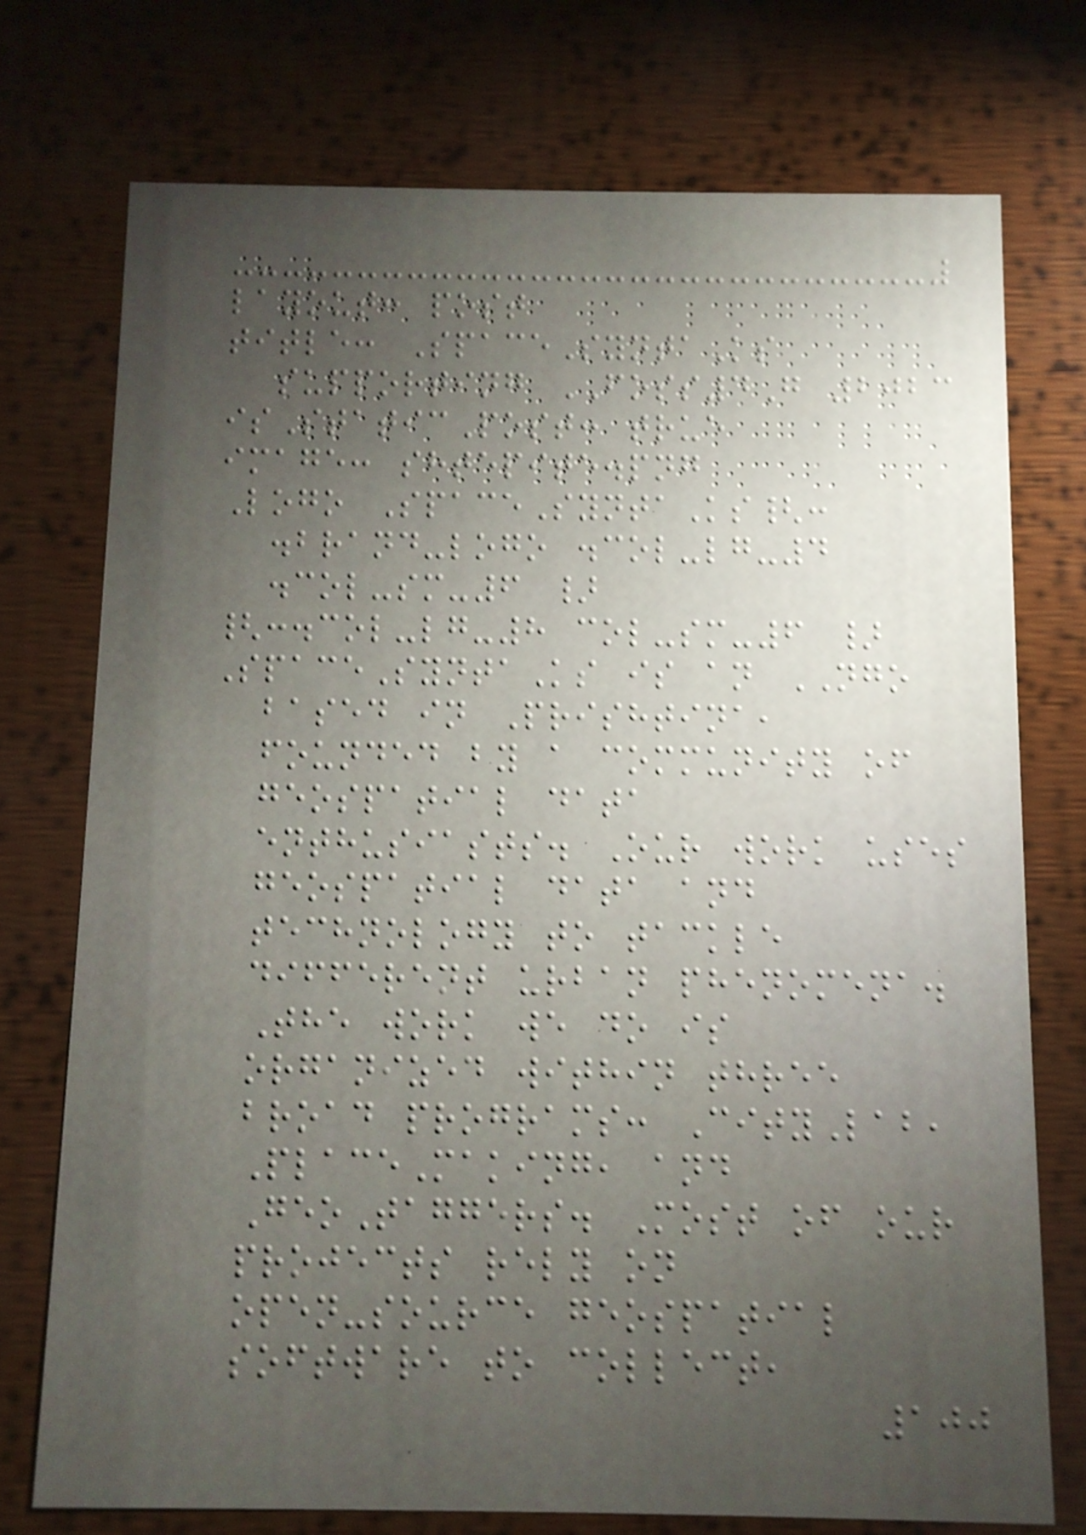layout: post
title: SpaceSyntaKs
supporting FOSS4G 2023
isStaticPost: true
image: shtepite.png
Logo SpaceSyntaKs{:
.brand-logo .col-lg-4
.col-sm-6 }
{:.col-lg-8 col-sm-6 }
SpaceSyntaKs is an NGO
based in Prishtina,
founded by a community of
geospatial data
enthusiasts. Our work uses
geospatial data and
technology to tackle
different urban phenomena.
The work we do is
organized within three
broad programs: CityLab,
PlaceMaking, and
GeoTaggers. Most of our
projects rely on
open-source geospatial
software to collect,
100
